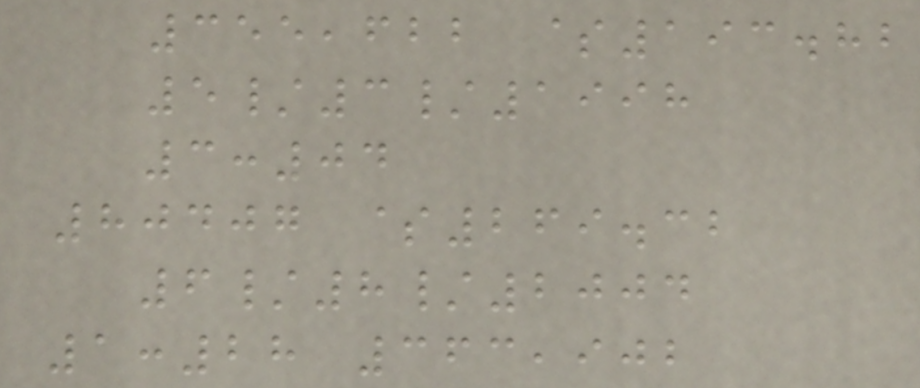355,622 $193.82
5/3/1998
3:04
80407 $269.32
6/8/2004
1:28 363,902
